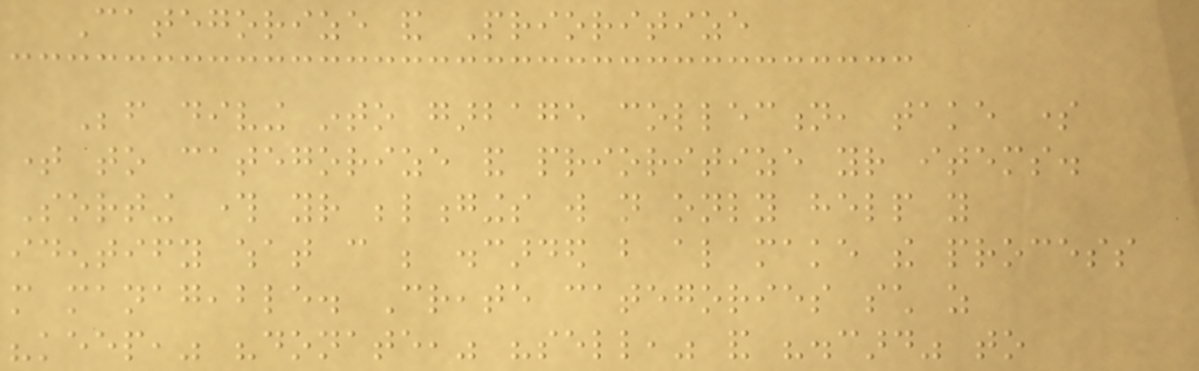Categorize and Prioritize
Before diving into garbage collection, take some
time to categorize and prioritize your items.
Sorting through your belongings will not only help you
identify what can be discarded but also make the process
more manageable. Create categories such as
"keep," "donate," "sell," and "discard" to
